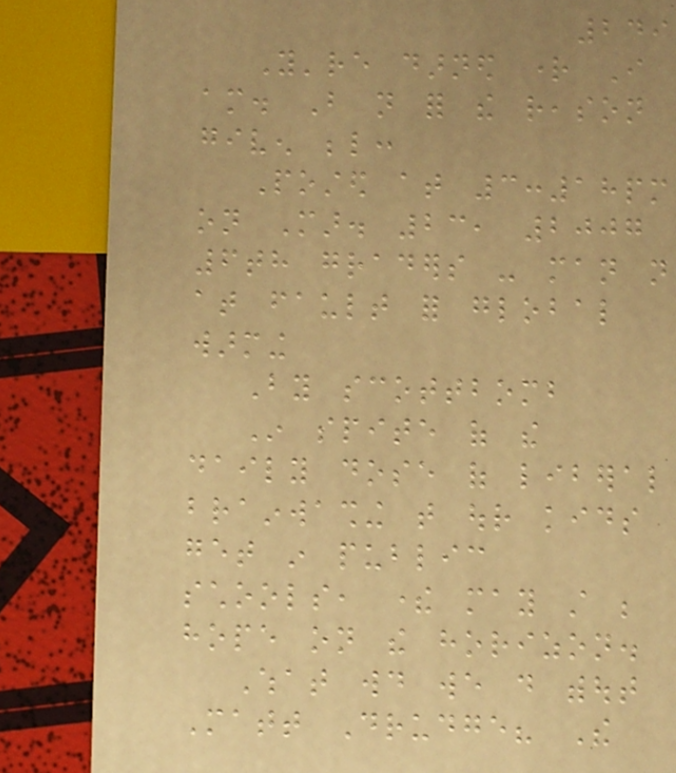249
You're darned right I
am. But not for the reason
given below:
Posted at 3:18pm
on Mar. 23, 2007
6th graders - man not
at fault for global
warming
By scottbomb
In spite of the
daily dose of liberal
brainwashing that our kids
get in public
schools, there may still be
hope on the horizon.
What would we do without
Matt Drudge? The
